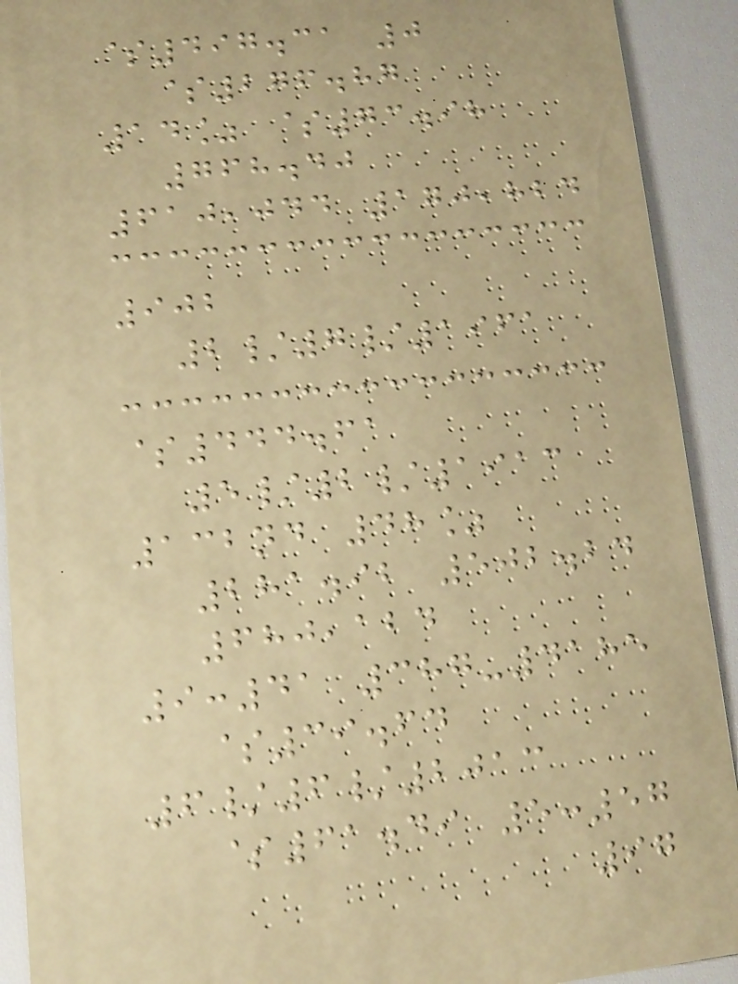$497.31 0
$276.87
14% $73.98
768.40
610,044 170,824
902
2/7/1961
$444.61
5/2/1913
132nd 48%
281.92 502.24
680,124
9:41 387-4185
$39.64
6/6/2013
$61.49 5:57
97
